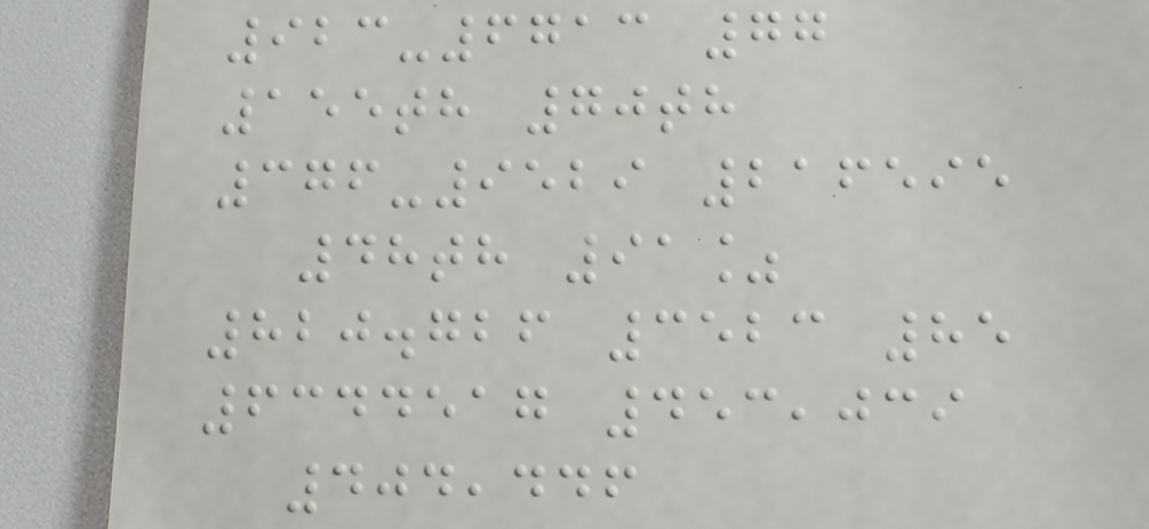923-6713 77
155th 70th
376-9529 216595
48th 91%
820.726 3523 85
6344517 453,039
404,446
